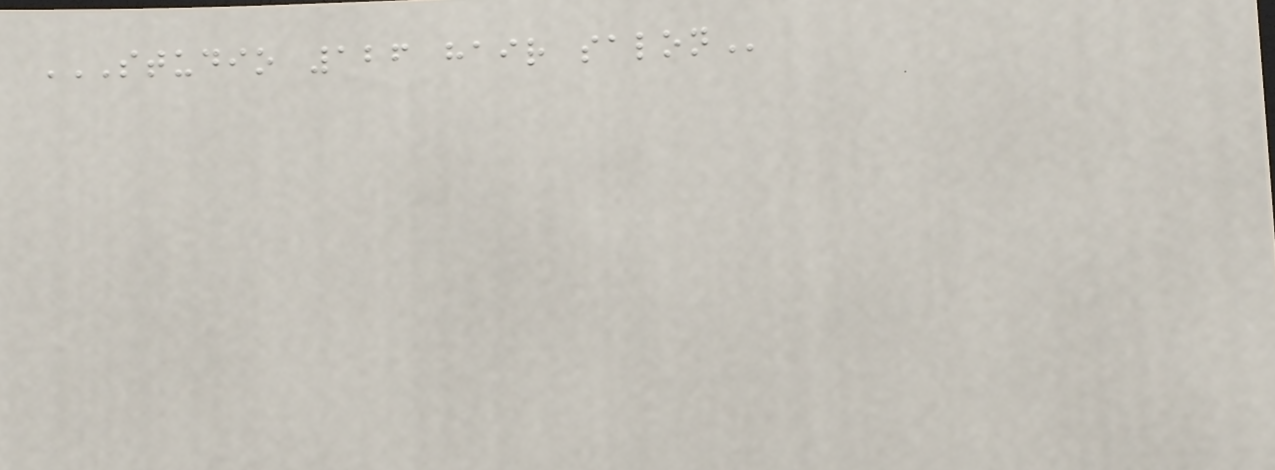STUDIO 126 HAIR SALON
